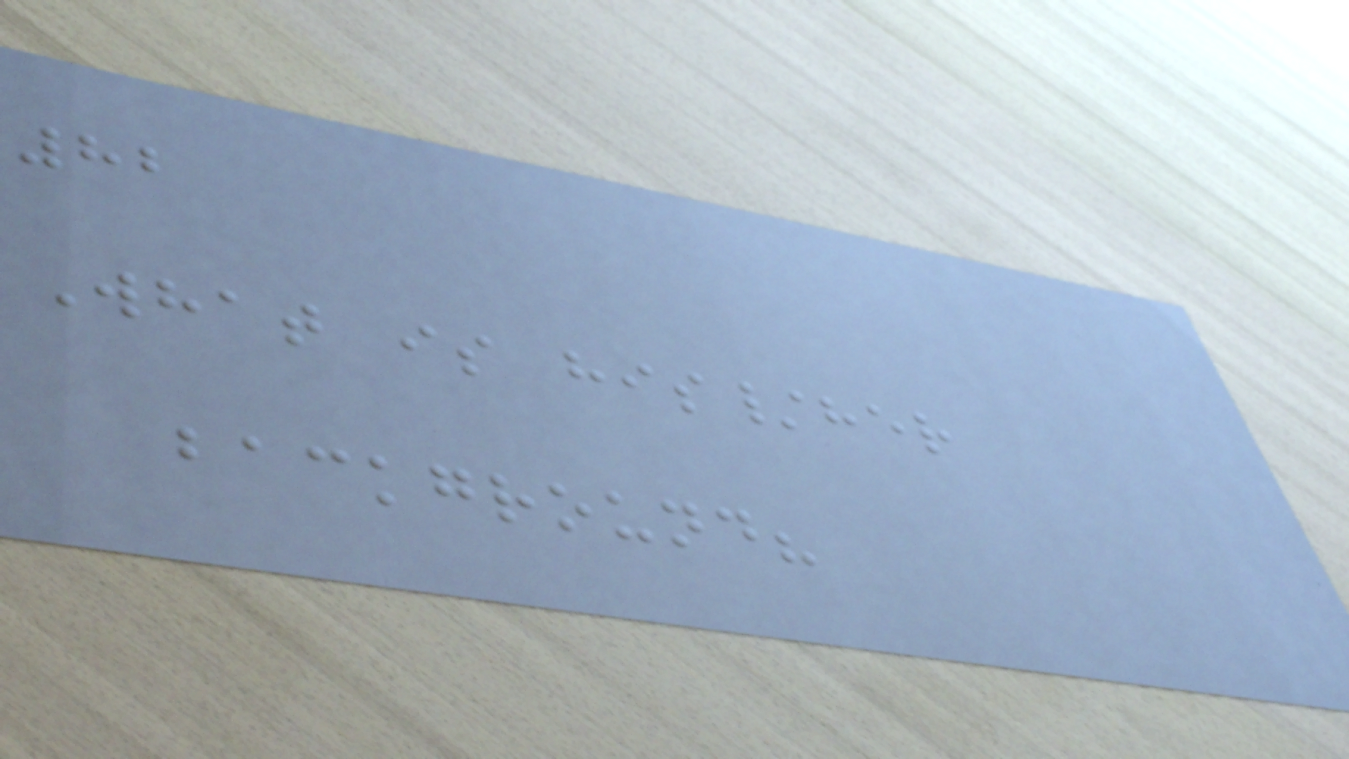82
What is his/her
background?
